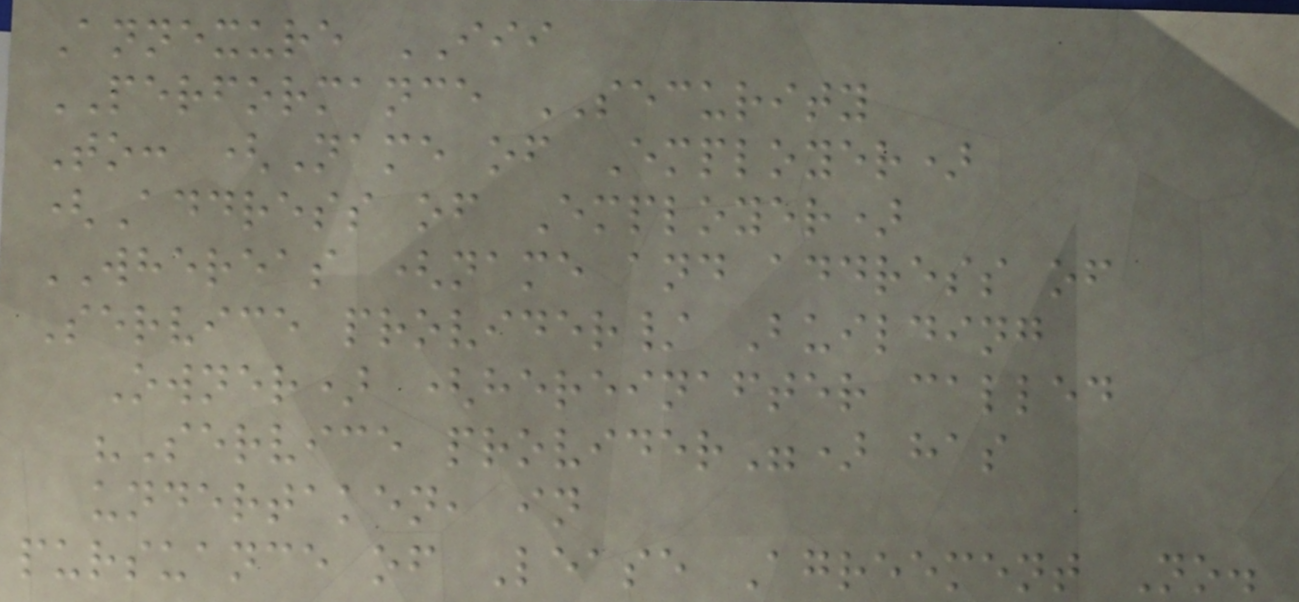Annexure III
PERFORMANCE SECURITY
To: (Name of Employer)
(Address of Employer)
WHEREAS (name and address of
Service provider/ Building
Owner) (hereinafter called
"Service provider") has
undertaken, in
pursuance of Lease Agreement No.
